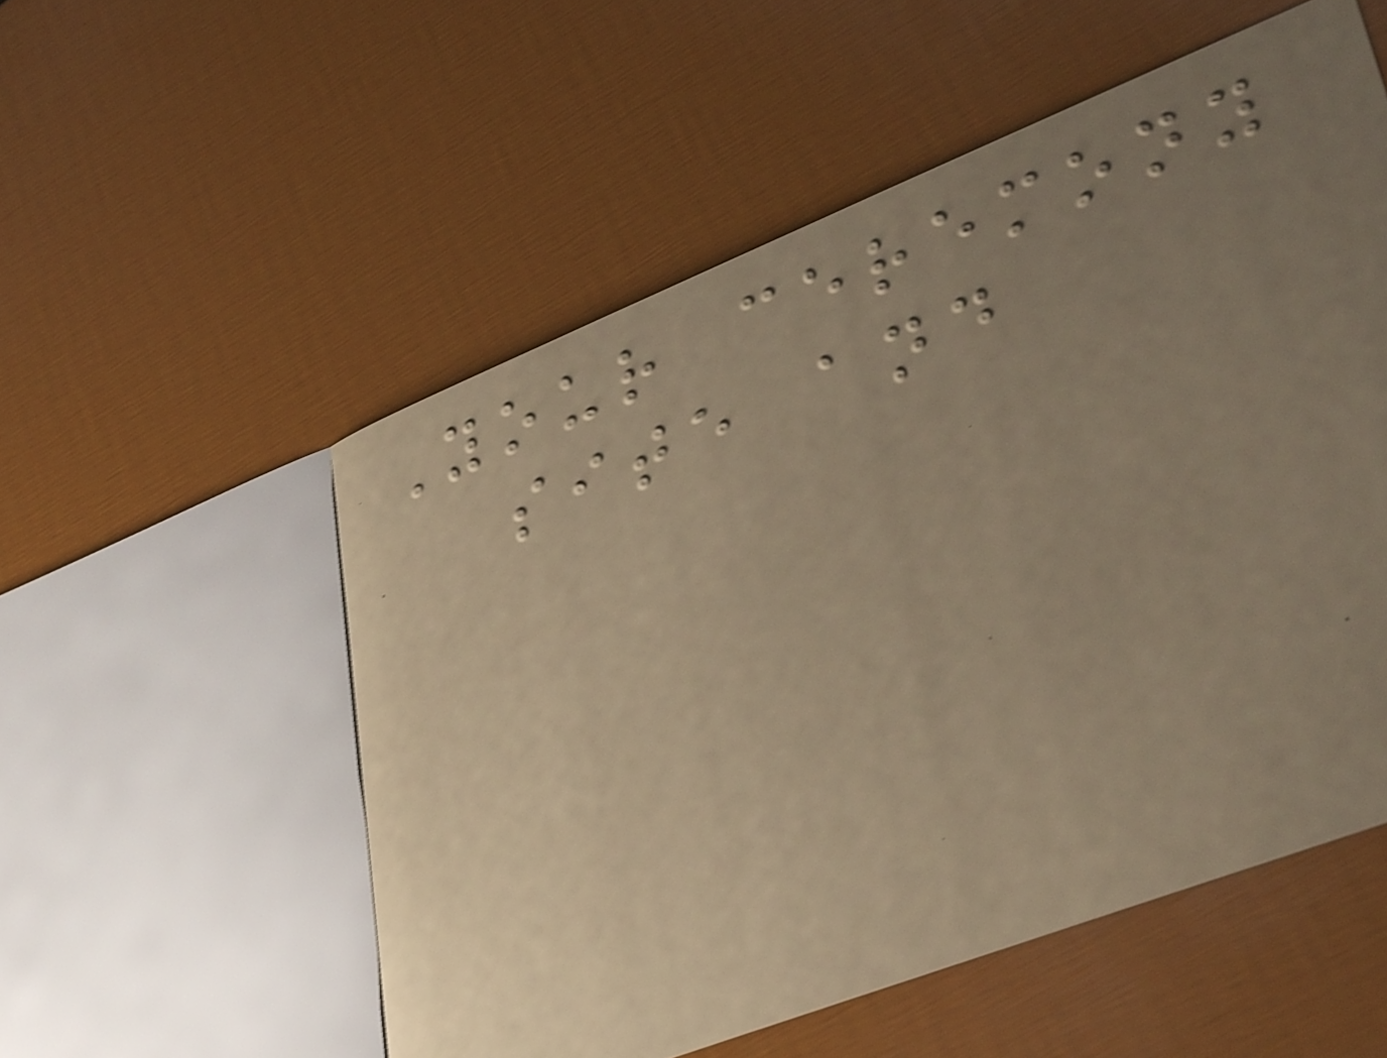Your ceremony
site and
